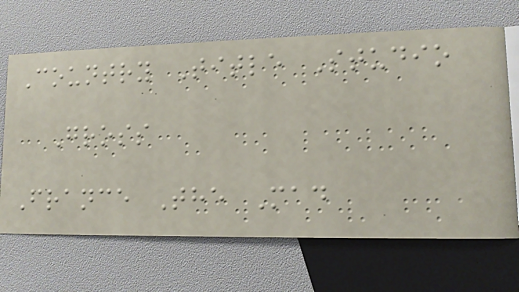Country Title Studio
Gross
France The Mad
